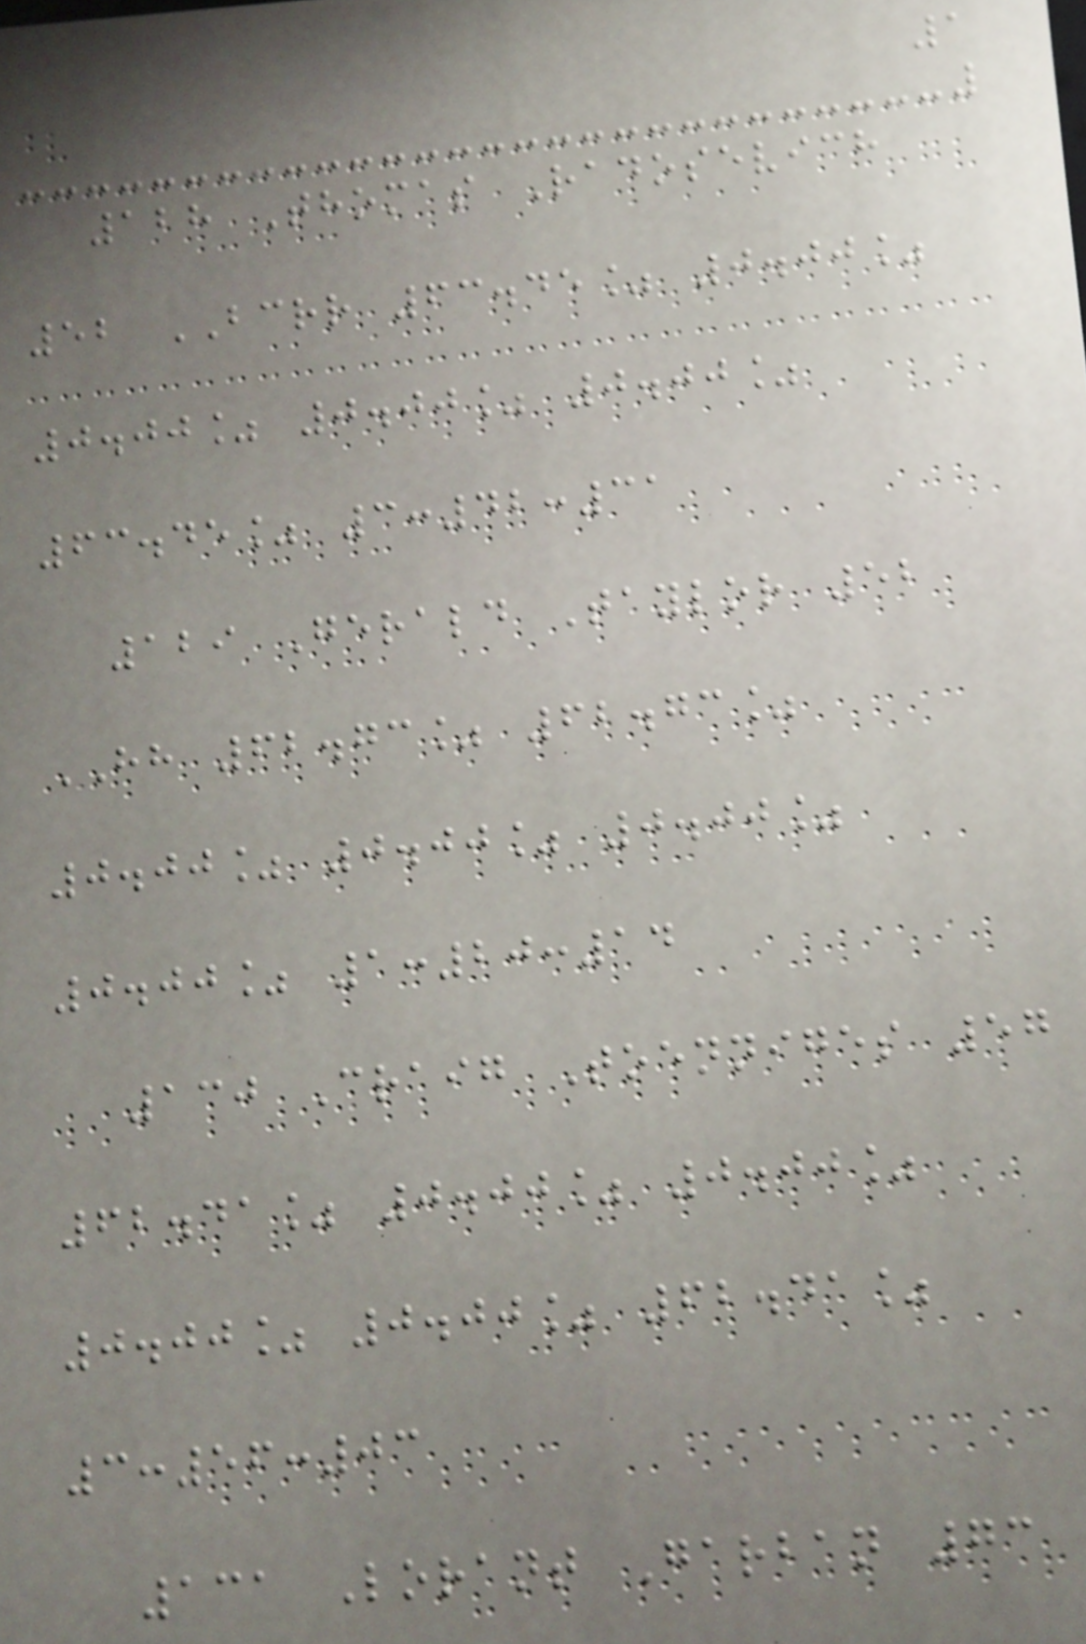1
128 Thomas Radosevich
52 BCRR 63.45% 0.00%
0.00% 0.00% 0.00%
63.45% 3:42:31
129 Gerald Taylor 52
HH 62.73% 62.73%
0.00% 0.00% 0.00%
0.00% 1:20:14
130 Craig Toenniges 57
62.41% 0.00% 0.00%
0.00% 0.00% 62.41%
3:56:03
131 Lorant Garban 73
